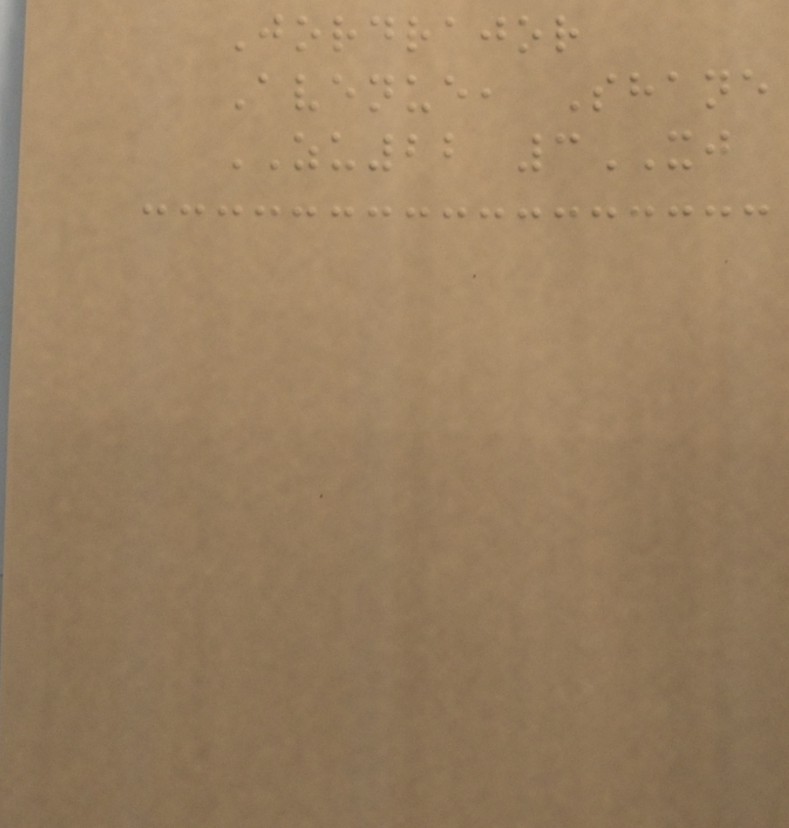Jordrajor
Avenue, Shane
ZU22 3XJ
